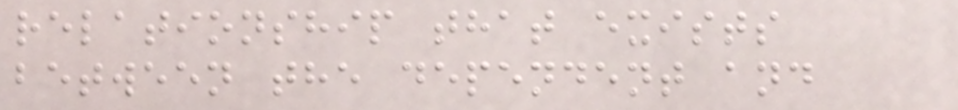relationship that exists
between the dependent and
